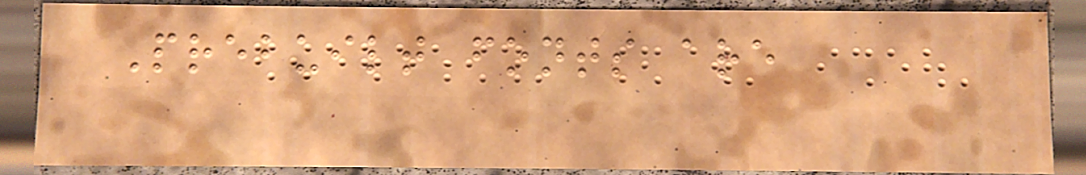Prebuilt fonts are
